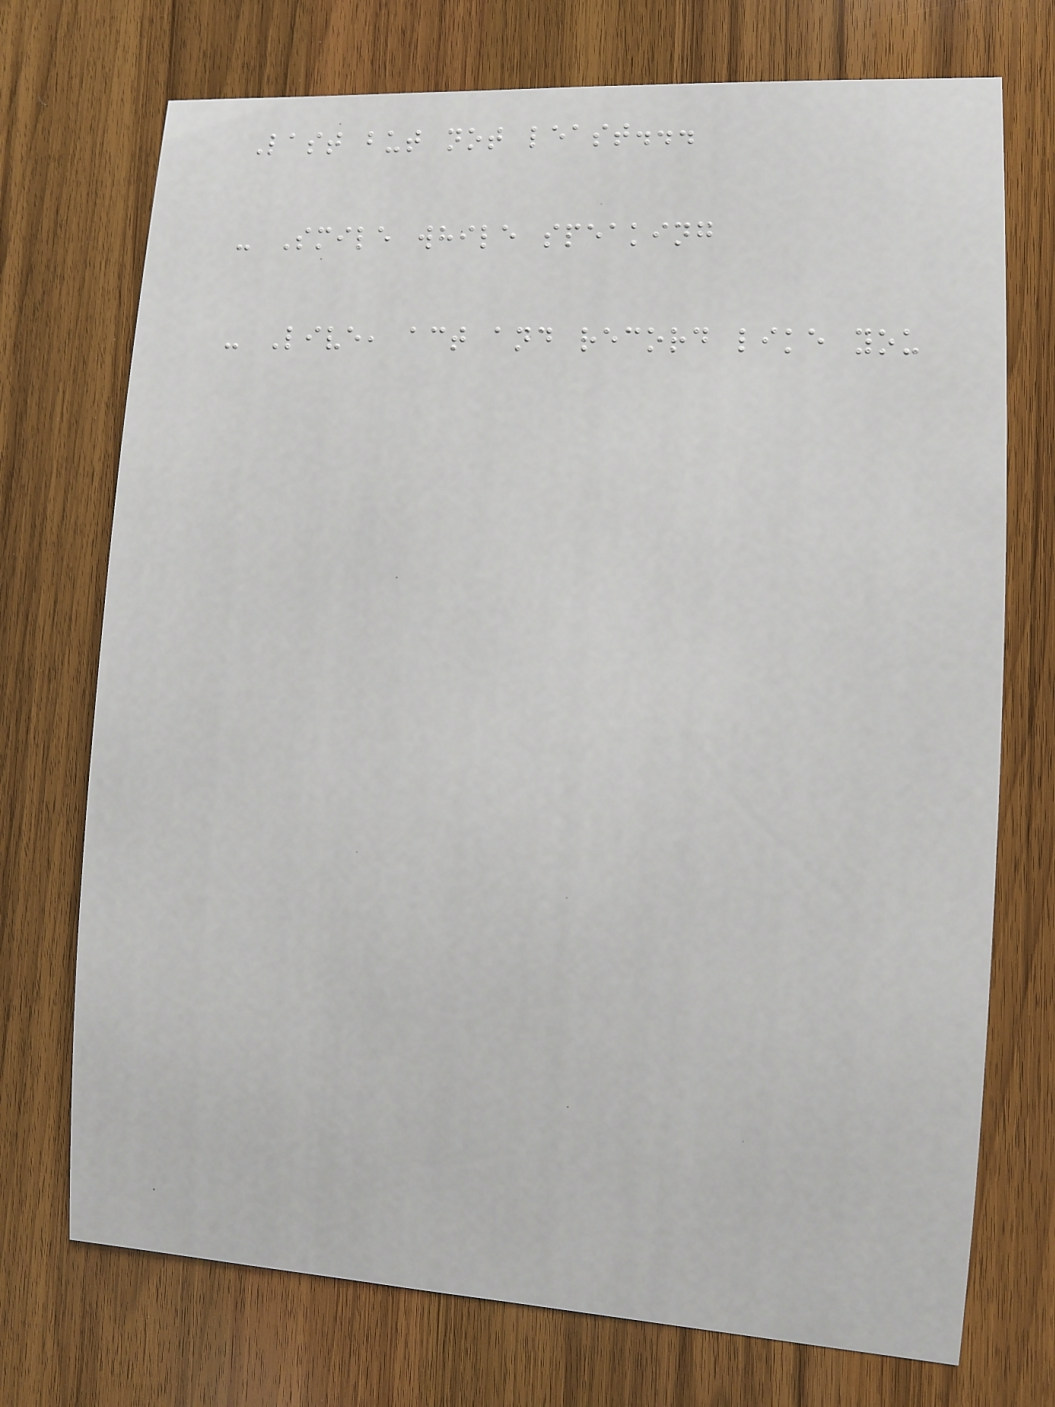Last but not least...
- Smile while speaking
- Live, act and record like you
